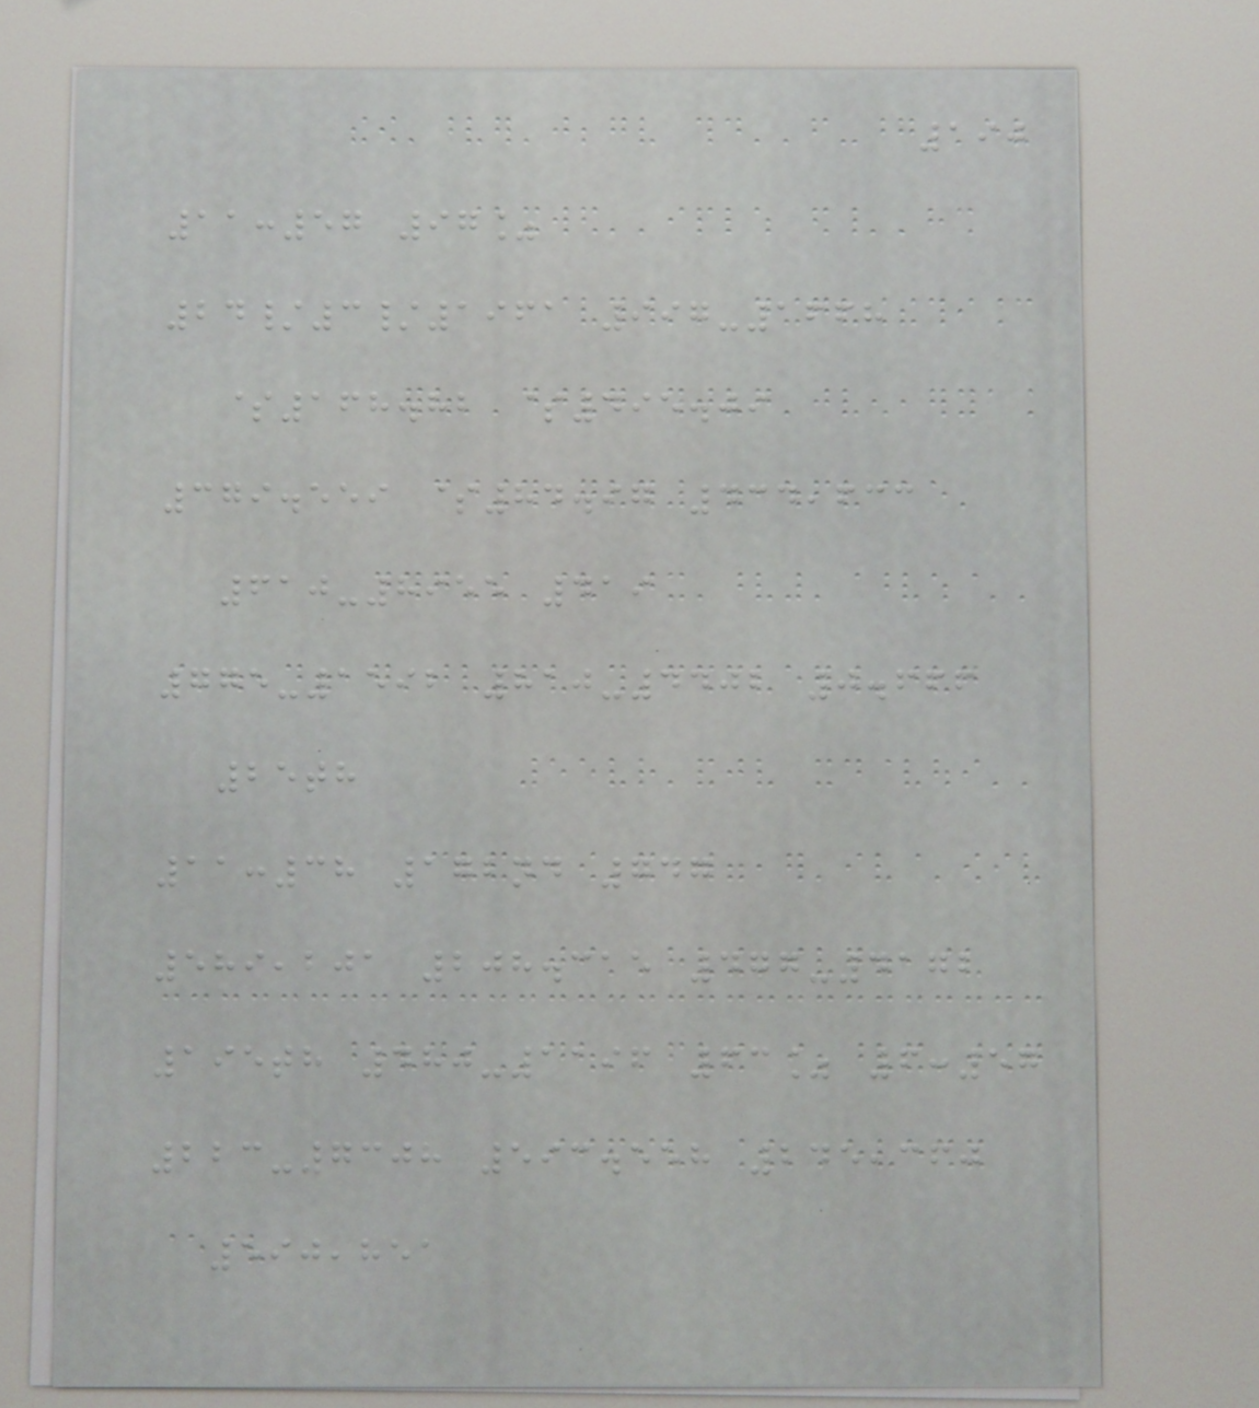190
11:57 97%
24/3/1961 997-1668
$168.82 $495.09
379.559 $84.97 434,633
610-8955 419
775-1592 810-4402 0.666
25th
11:38 172nd 747
589,201 208.315 477-4172
195th 480-1196 63% 6:57
223-7308 593.558 245,360
590,851
